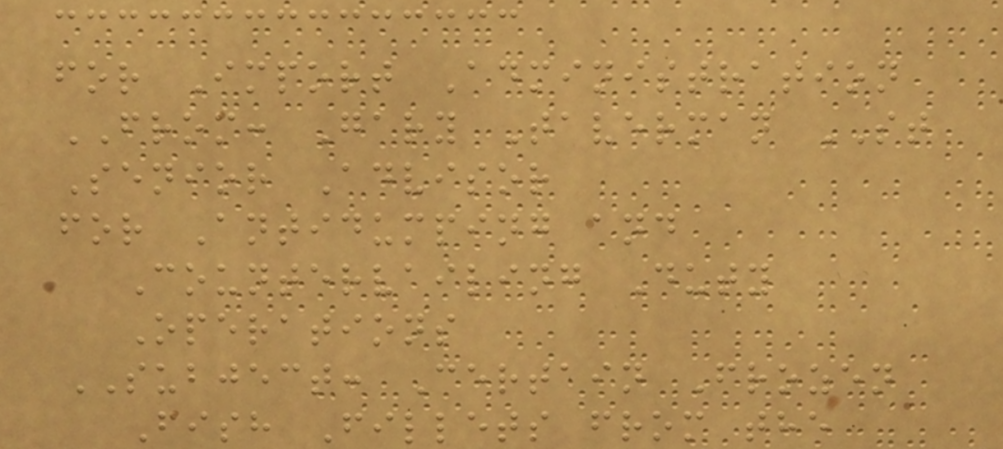for Import Administration
FROM: Gary Taverman ST
Senior Advisor
for Antidumping and
Countervailing Duty
Operations
SUBJECT: Certain Frozen
Fish Fillets from the
